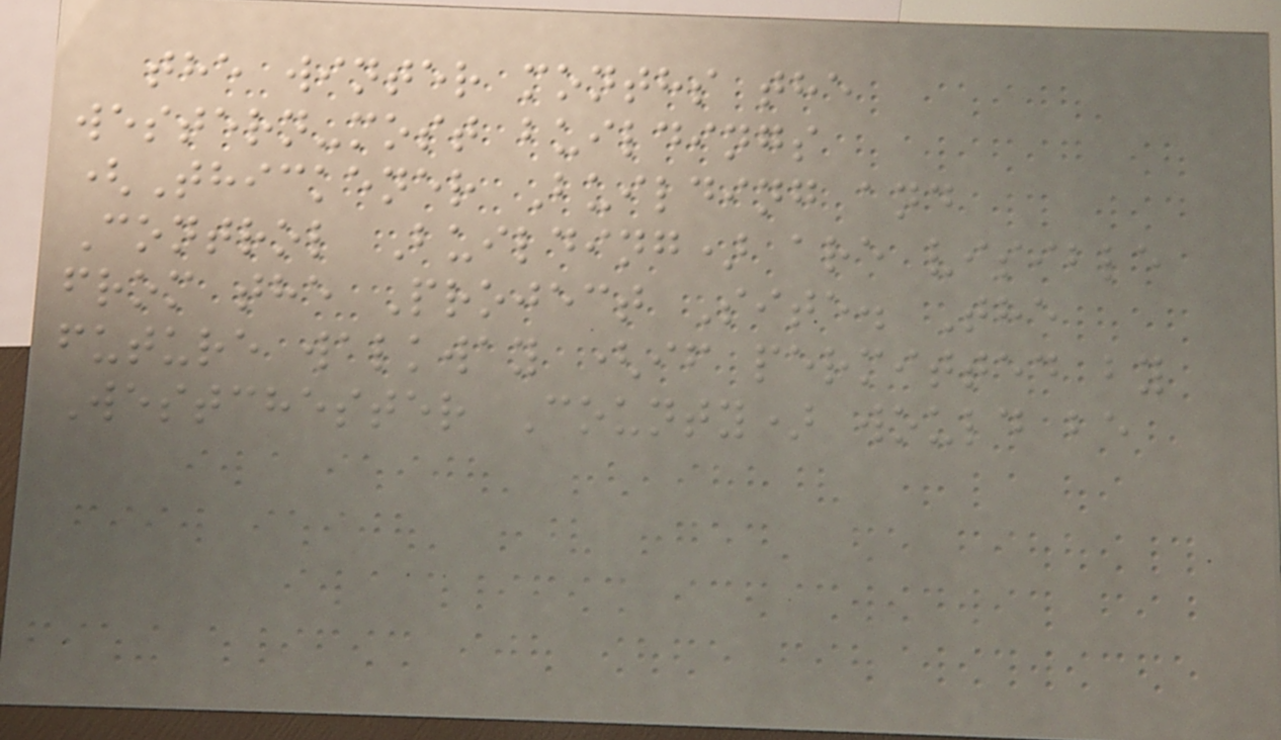the winter months the
western-most buildings
(Thickener Building and
Control Building) are visible
from the Project Site. The
future walkway (if permitted by
Westchester County) would be
